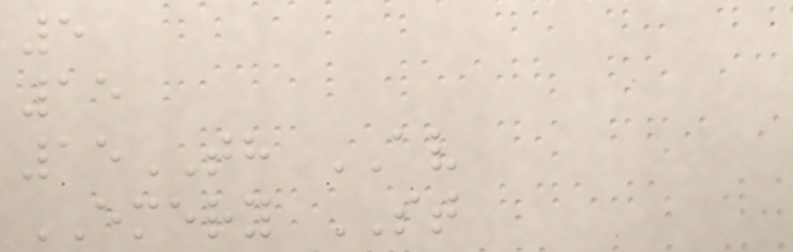5
15
15TH AV
EMERY ST
